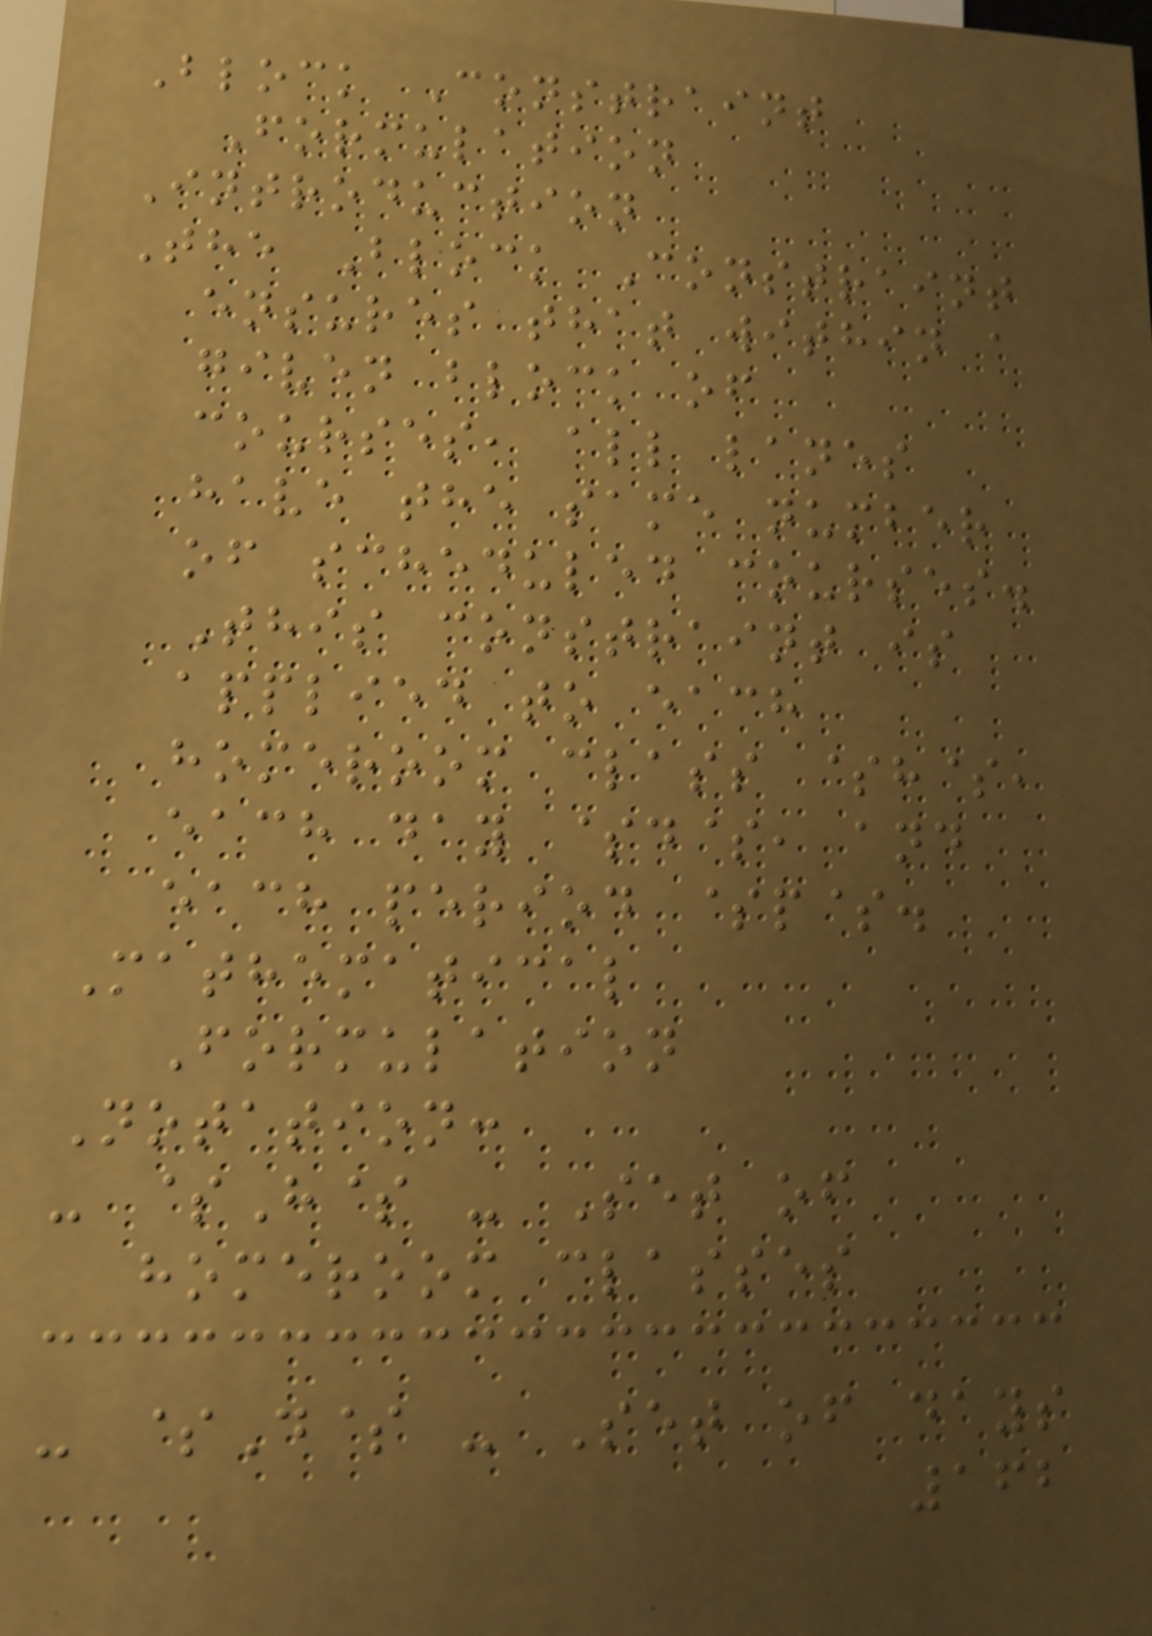Block Constraint
Formulation
Introduction
The Block Constraint
ensures that within a
given block of
courses, all lanes
have the same number
of scheduled courses.
This constraint is
applied to each
homeroom class $h$,
each day $d$, and
each period $p$.
Mathematical
Formulation
Notation:
- $H$ - Set of
homeroom classes
- $D$ - Set of days
162
